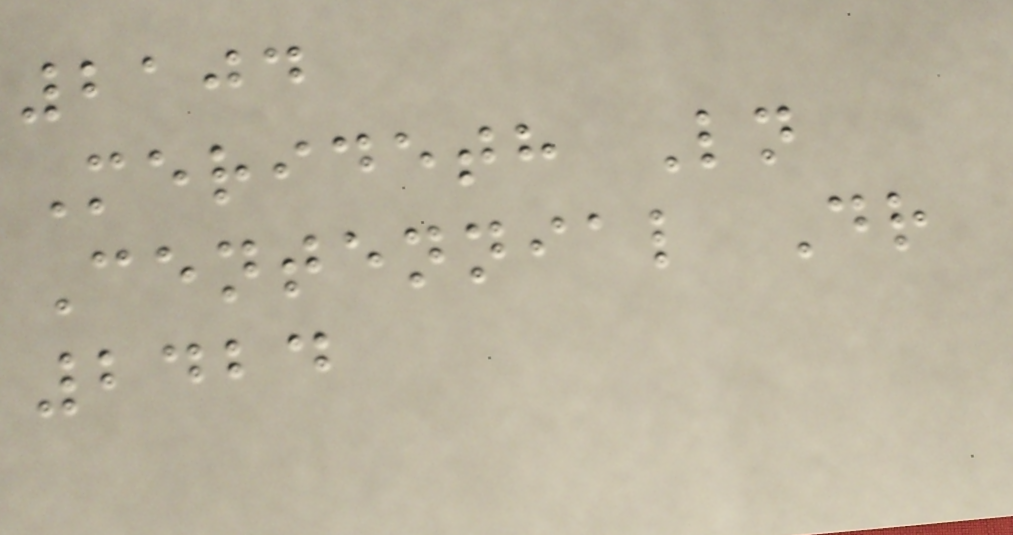2104
Merideth Ln
Centennial Dr
2424
